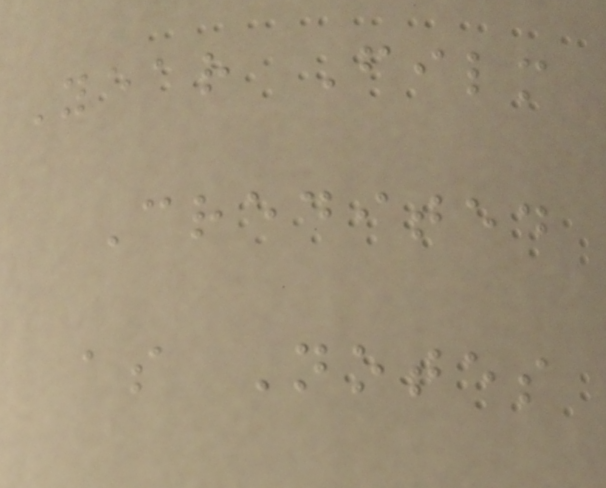Year Film
Credited
as Notes
